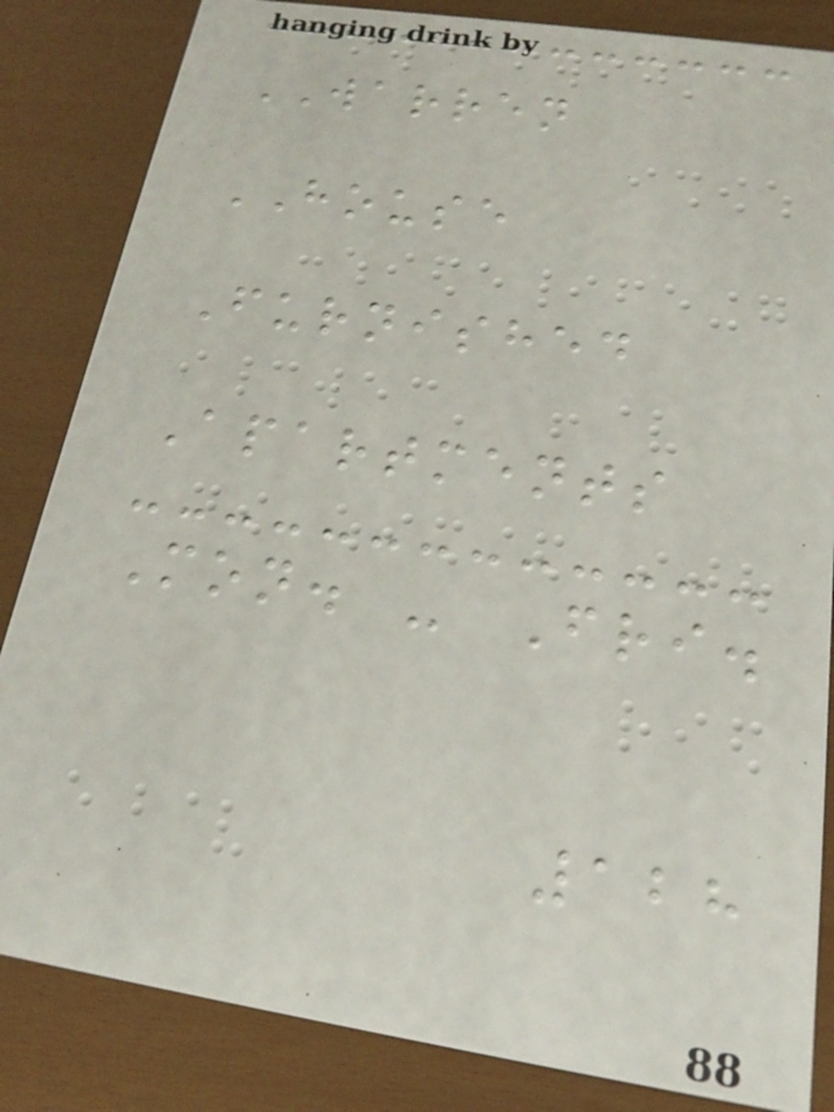WARREN
HOUSE
Furnished
Apartments
Mon. - Fri.
128
